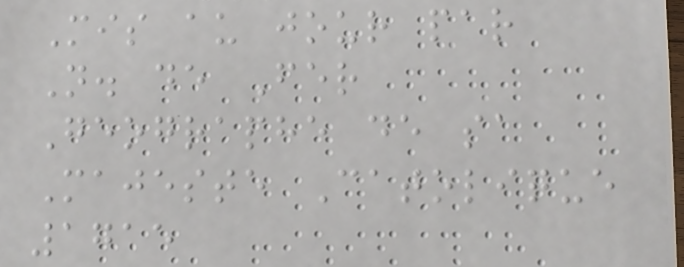Mis au jour par
N. de Fer
Geographe de sa
Majeste Catolique
1715
